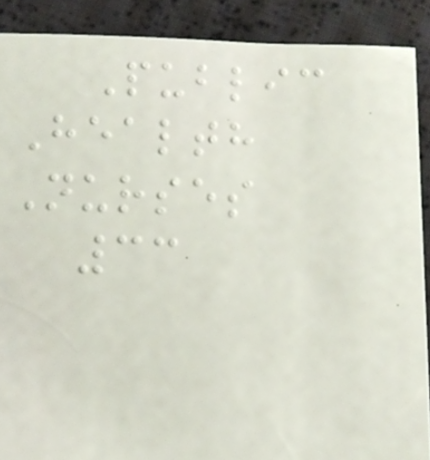Public
Health
Nurses
33
